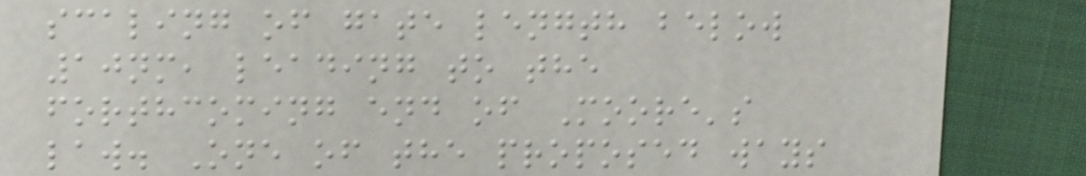scaling of gate length below
10nm, leading to the
forthcoming end of Moore's
law. One of the proposed ways
